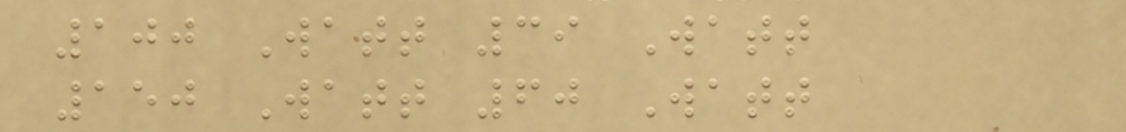100 Watt 39 Watt
150 Watt 60 Watt
